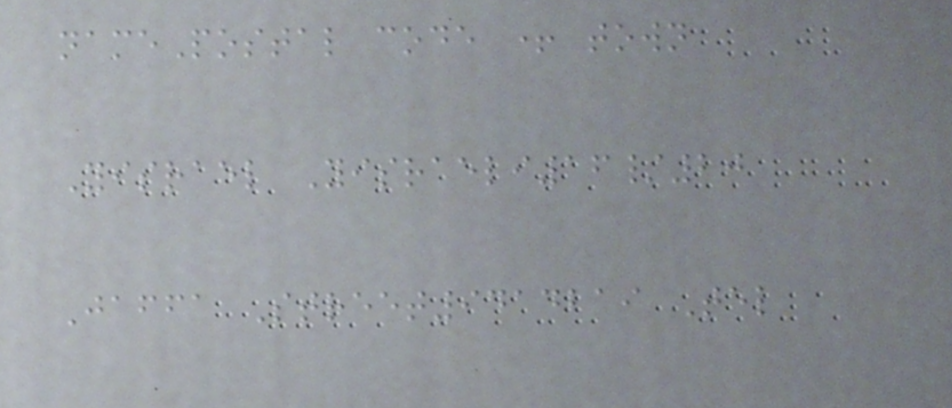namePostal code + town
Yisrael Yisraeli16/20
Jaffa Street9414219 Tel
